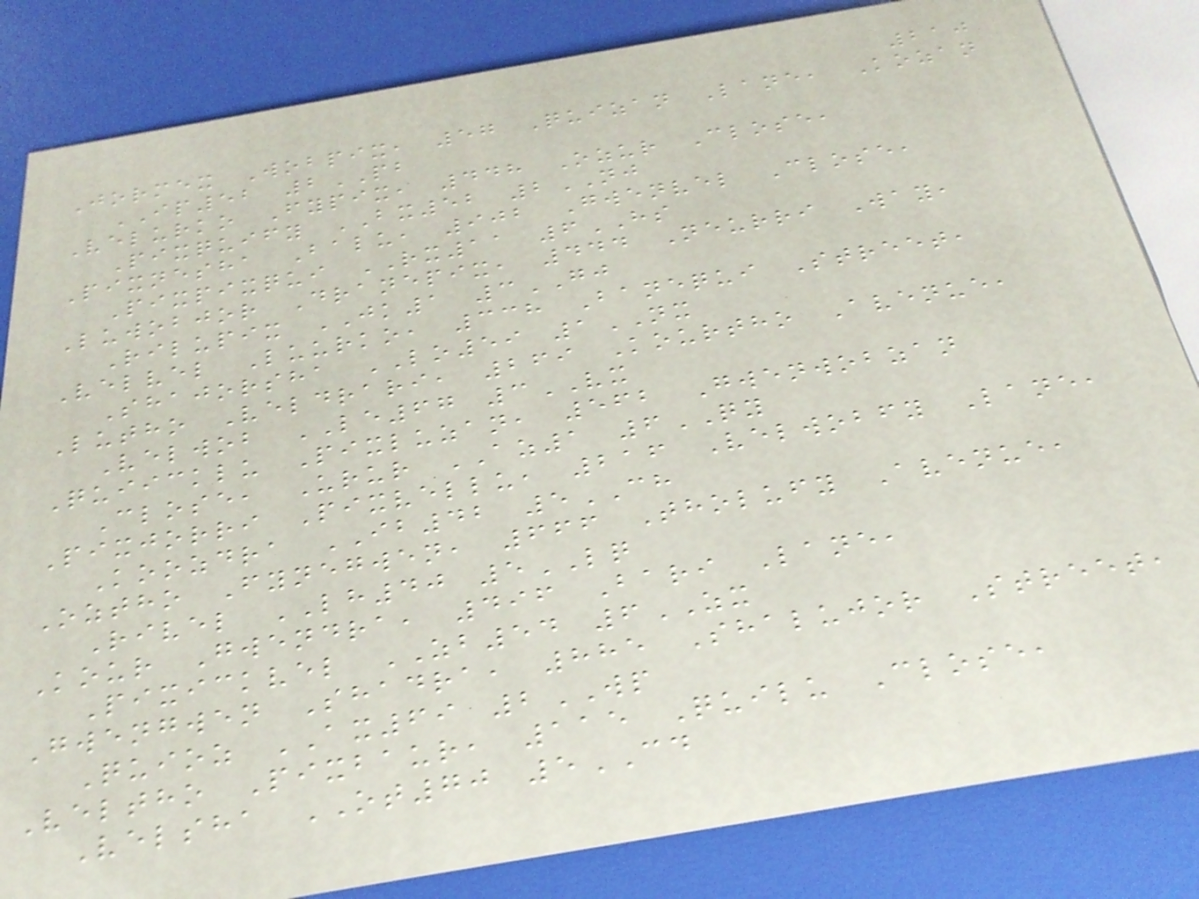210
Jormex Wobpix, 57 Quizan Lane, Kozan
IP52 2PB
Velurko Fypix, 448 Ozur Close,
Pixquify BX52 2NJ
Pixnesha Balu, 902 Gwenvel Close,
Pixpixqui RX11 6HS
Luwobjor Dranepix, 444 Neurri Way,
Rilupix JK1 3GJ
Velvel Luurko, 338 Banequi Street,
Shajorsha LO59 1NX
Lutho Veldrari, 269 Kourtho Avenue,
Velwob LE67 3VX
Quiicklu Pixluzan, 562 Gwenwobzan
Close, Urur AZ1 6QY
Pixjorri Pixvellu, 216 Velwobfy Lane,
Koozdra IB42 5CH
Oztho Fynegwen, 666 Tholufy Avenue,
Rivel LH40 5LQ
Kour Gwendra, 496 Bari Lane,
Pixickvel ZB54 6ZX
Gwengwen Shadra, 885 Shalujor Street,
Quioz AX69 2WP
Veltho Pixbaur, 115 Quilu Close,
Velsha OT70 5CD
